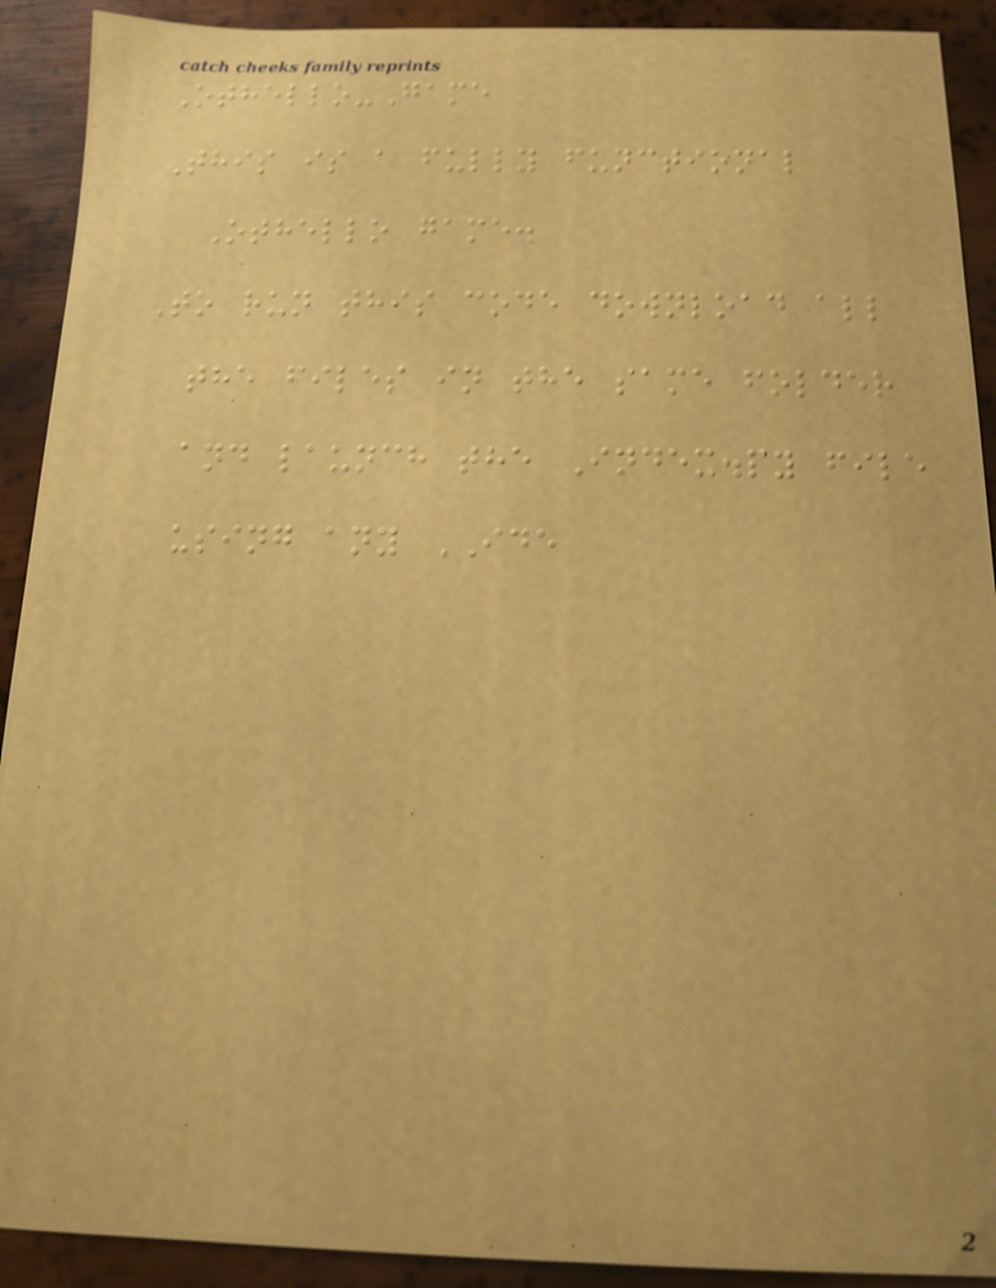Othello-Game
This is a fully functional
Othello game.
To run this code download all
the files in the same folder
and launch the Index.py file
using any IDE
